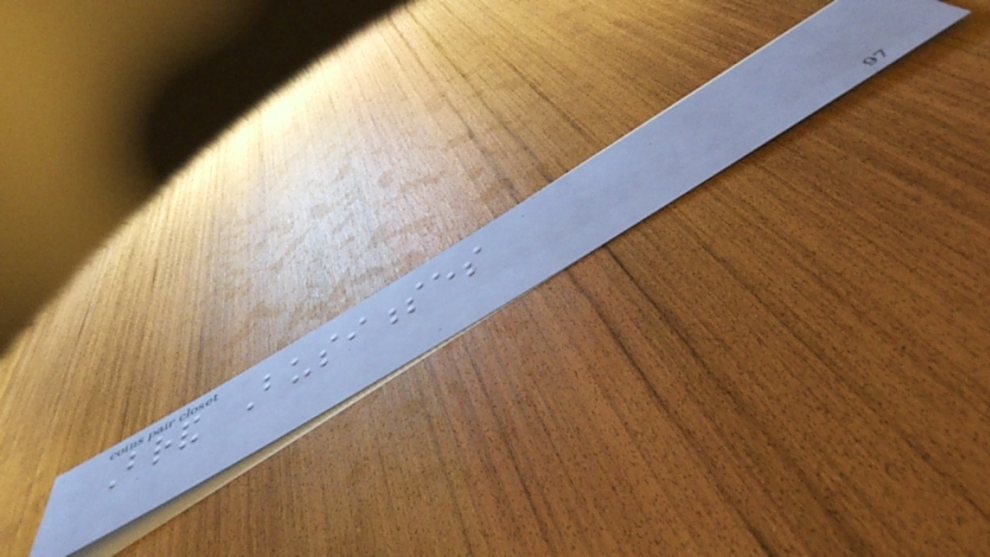Brand Businesses
